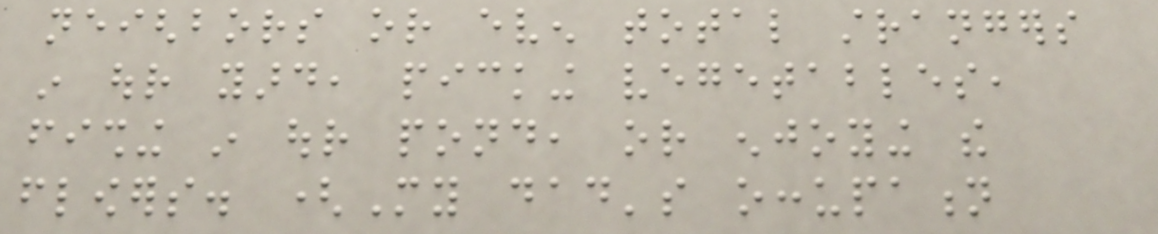neighbors or even total strangers
in our yard, picking vegetables,
fishing in our pond, or enjoying the
flowers. (My dad's occupation
